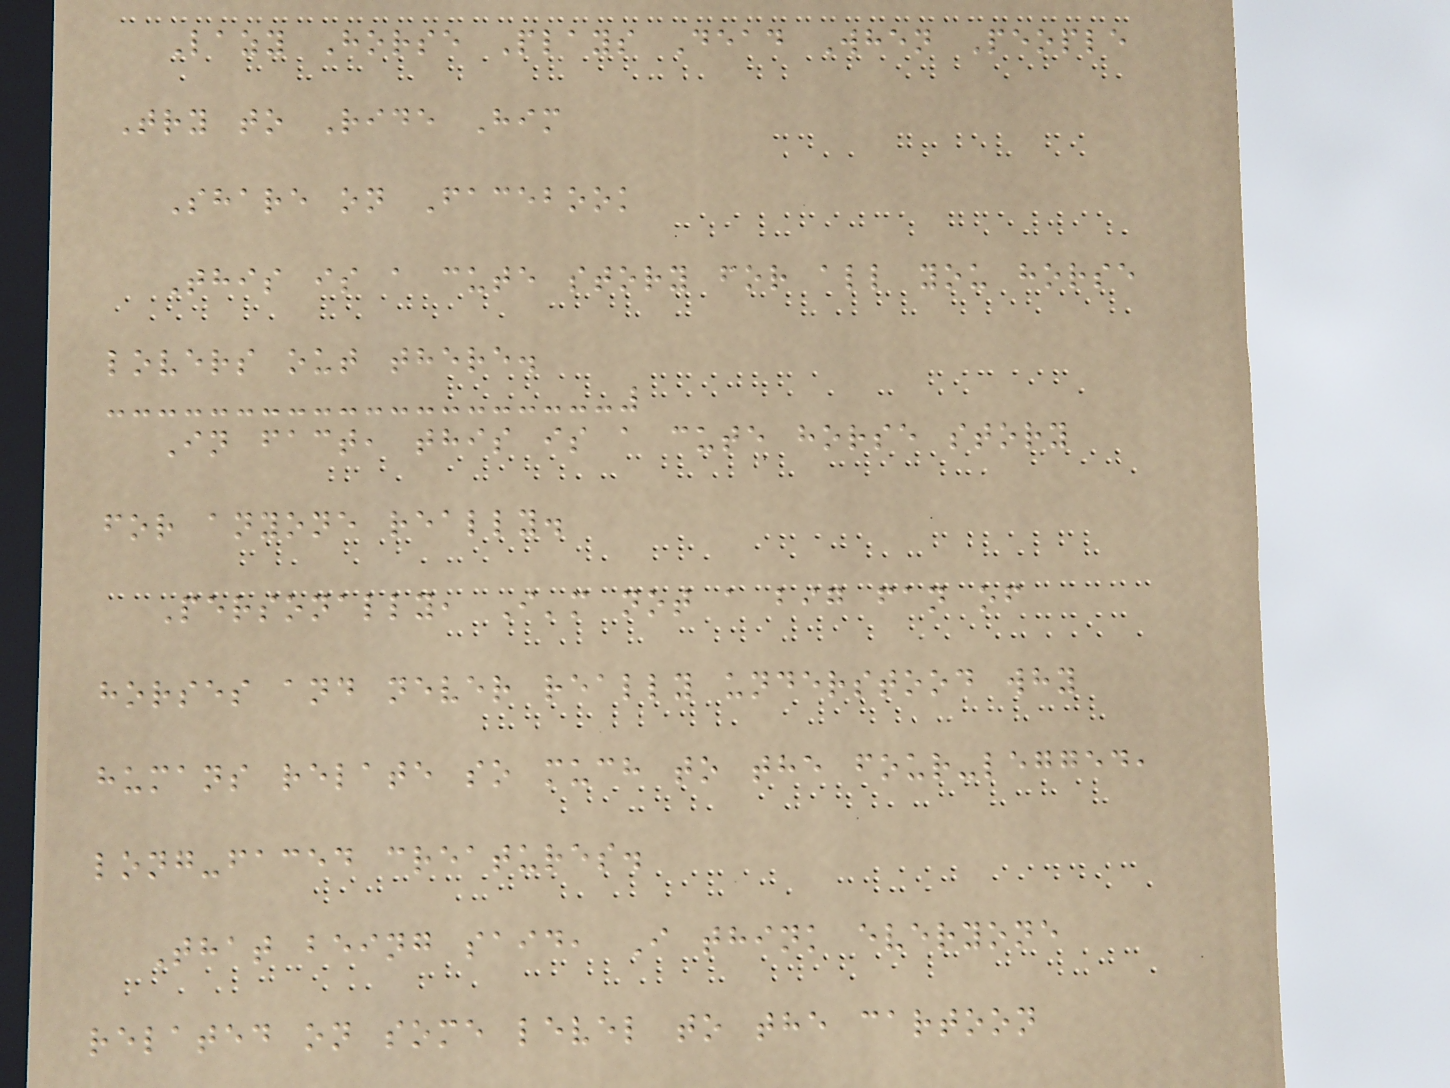Lazy Horse Plays Dead When People
Try to Ride Him
Share on Facebook
This is a cute story for all you horse
lovers out there.
In fact, this is a cute horse story
for anyone really.
Personally, I'm not a big fan of
horses and never really understood why
humans relate so much to the four-legged,
long-faced creatures.
That being said, I think everyone
related on some level to the cartoon
